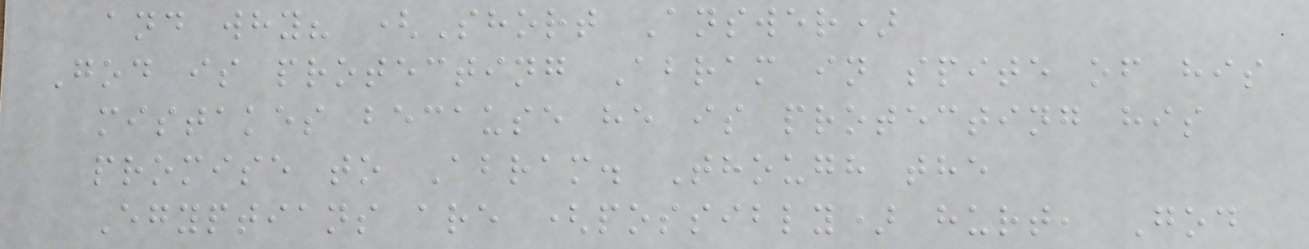and why? (Short Answer)
God is protecting Abram in spite of his
mistakes because he is protecting his
promise to Abram. Though the
Egyptians are (possibly) hurt, God
